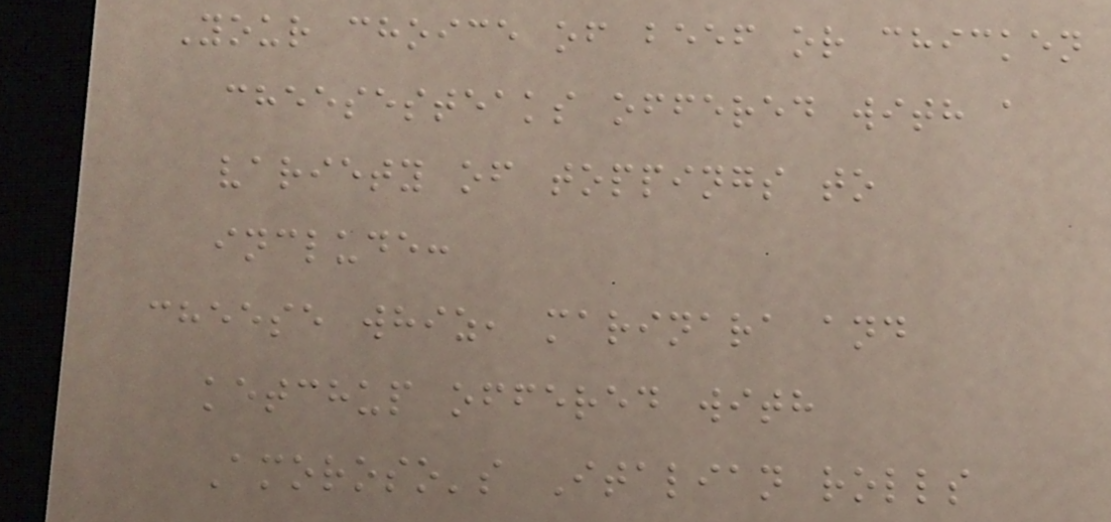Your choice of beef or chicken
cheesesteaks offered with a
variety of toppings to
include:
cheese whiz, marinara and
ketchup offered with
Amoroso's Italian rolls
